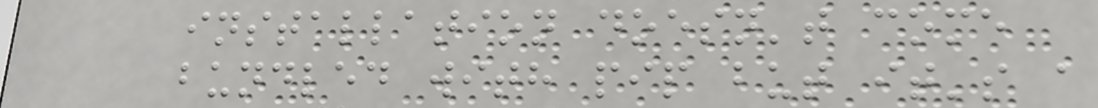installation doesn't come
bundled with pip but it's a
